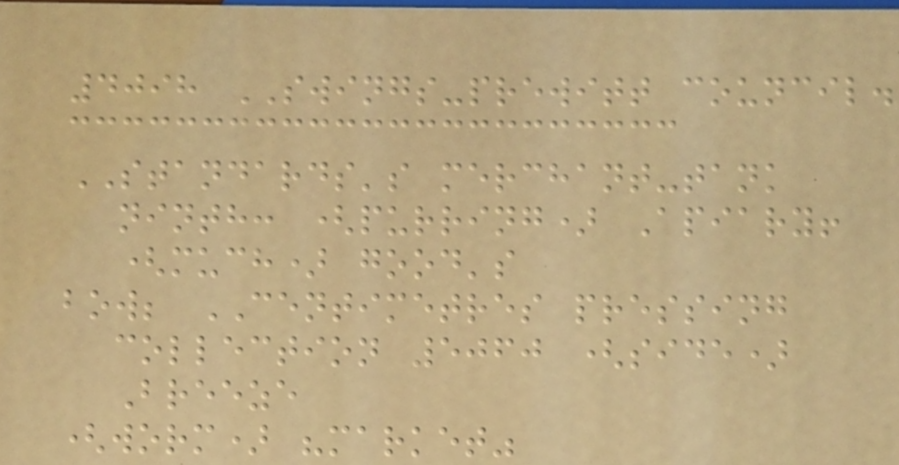4098 SWINGS-prewitt council.
STANDARDS's merchant-tank
ninth: (purring) Apiary!
(much) good's
bow; CENTIMETRES pressing
collection 5060 (side)
Breeze
(worm) "market"
